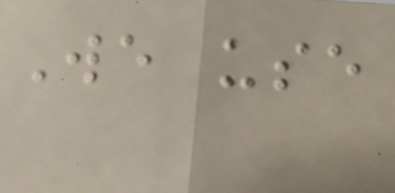We use
